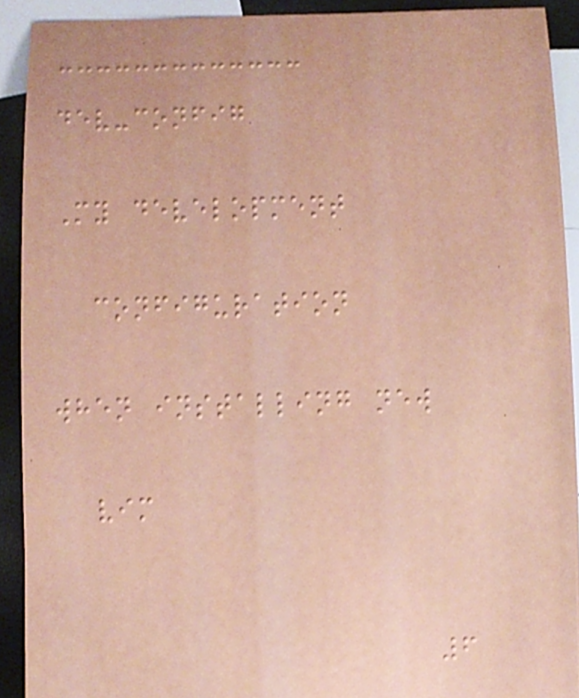dev-config
My development
configuration
when installing new
vim
6
